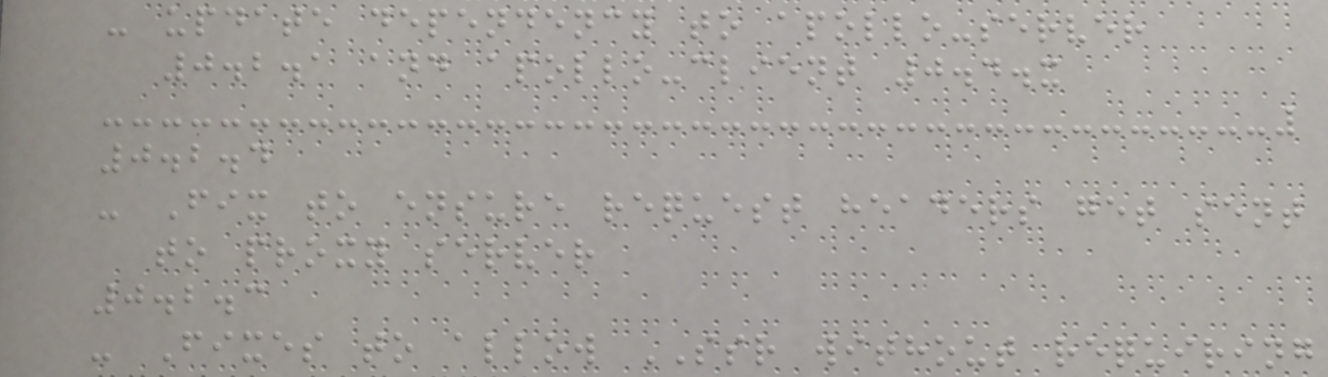- update dependency to apollo-server
0.2.1 and apollo-client 0.4.x
0.2.4
- Fix to ensure request headers get sent
to proxy server
0.2.3
- Fixes to allow SSR without requiring
